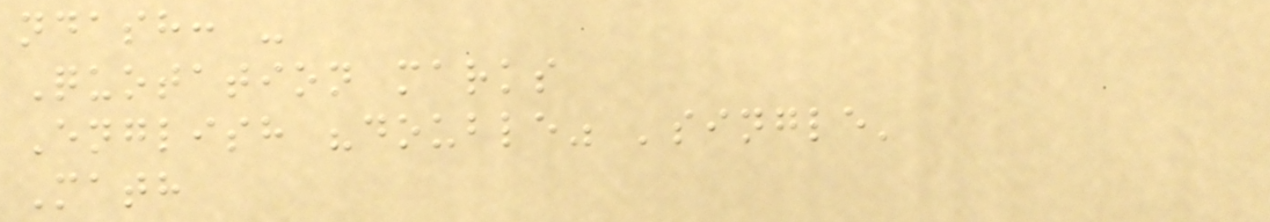ndash: -
Quotation marks
English "double" 'single'
Math
